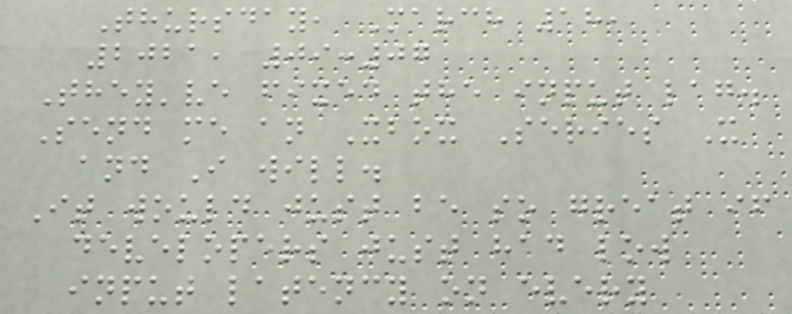Thursday, March 18,
2021, 09:07
They've fixed the input lag.
Send me an Xbox Series X
and I will.
It would just be so great if
developers just had low
input latency on every
